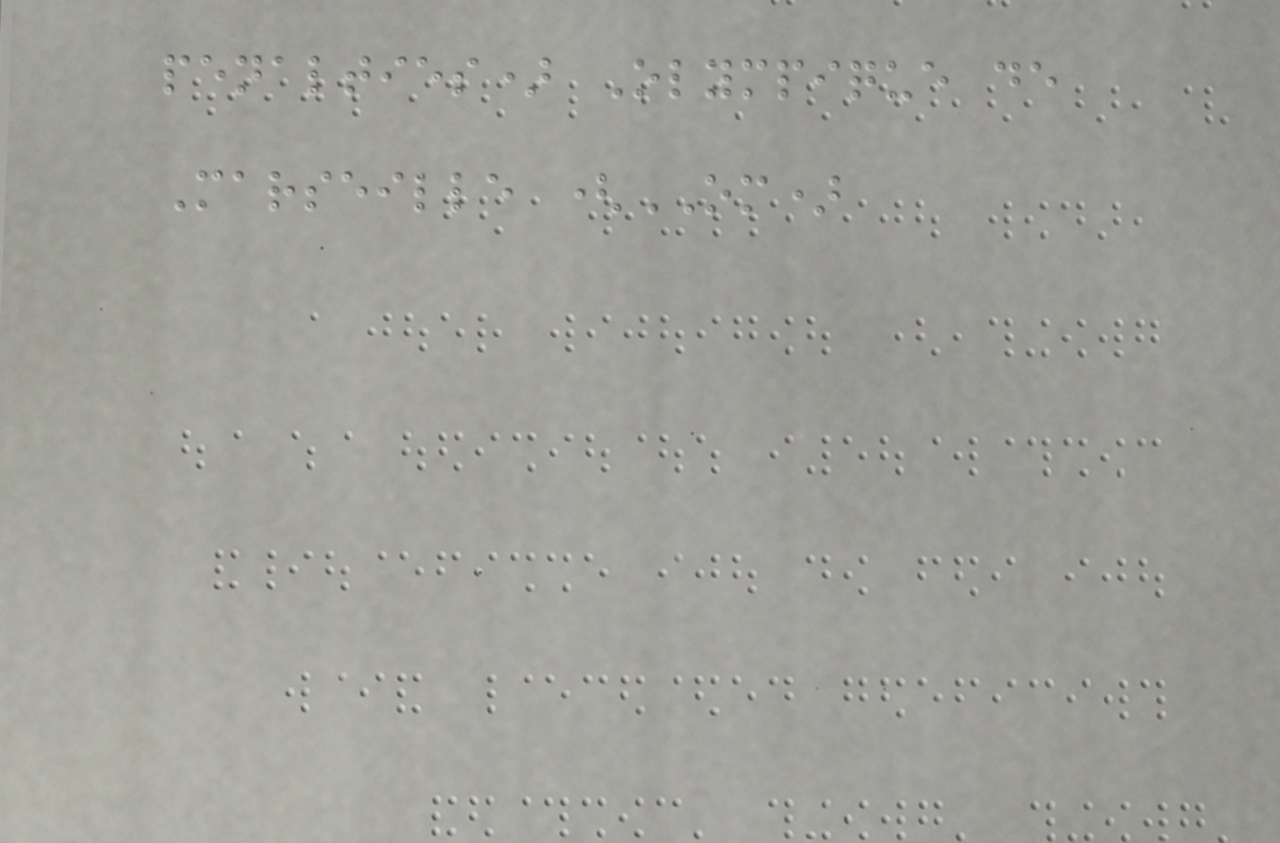penalties) Olympique de
Marseille (OM)
